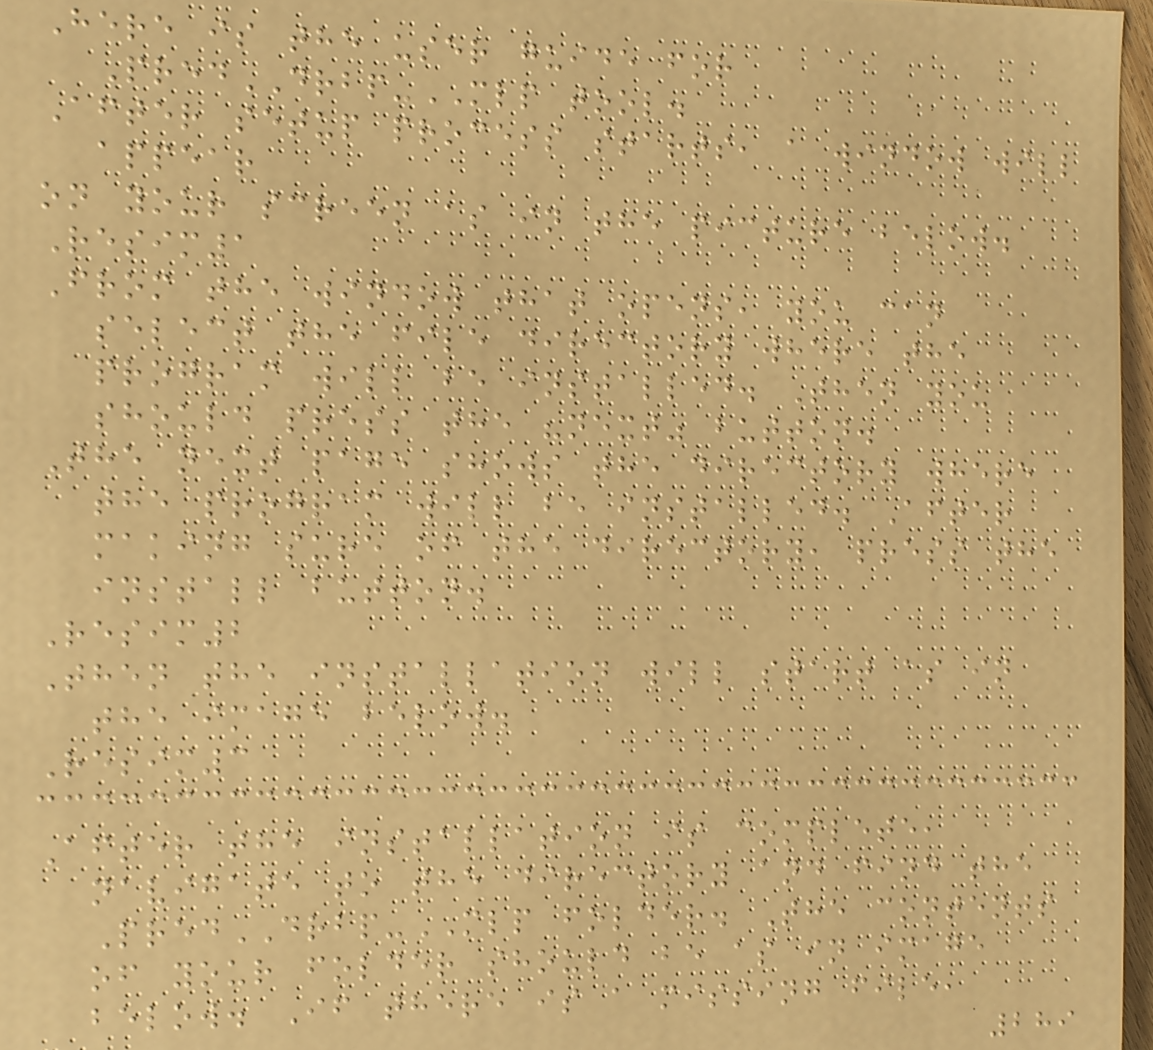Here is the user guide for
PredDRBP-MLP tool.
After setup process starts, a window will
appear
on your screen as in the picture below.
Resim1
From the window that opens, you can
select the file directory where the
program will be installed. Then you
should press the "next" button.
The next page shows the directory where
the program will be installed. After
making sure of the directory, press the
install button.
Resim2
Then the installation will start as in
the image below.
Resim3
After the installation is complete,
navigate to the directory and find the
PredDRBP-MLP folder. The contents
of your folder should be as in image
below. If there is a missing file,
289
